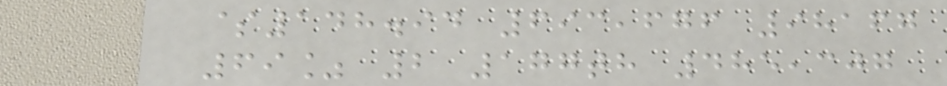$148.94 693,676 98167
69% 2 177th 485,307
